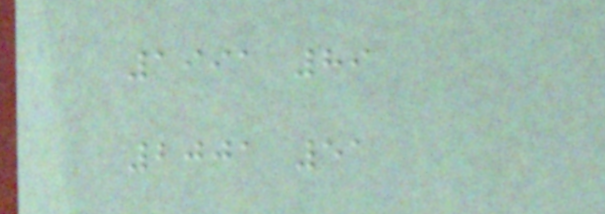1991 89
2001 51
